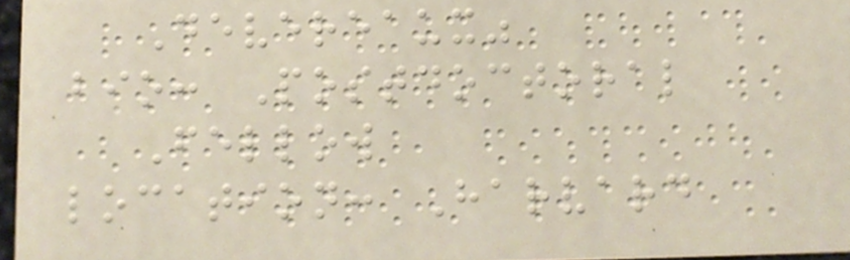Devereaux"
bio: Postdoctoral
Fellow
location: Harvard
